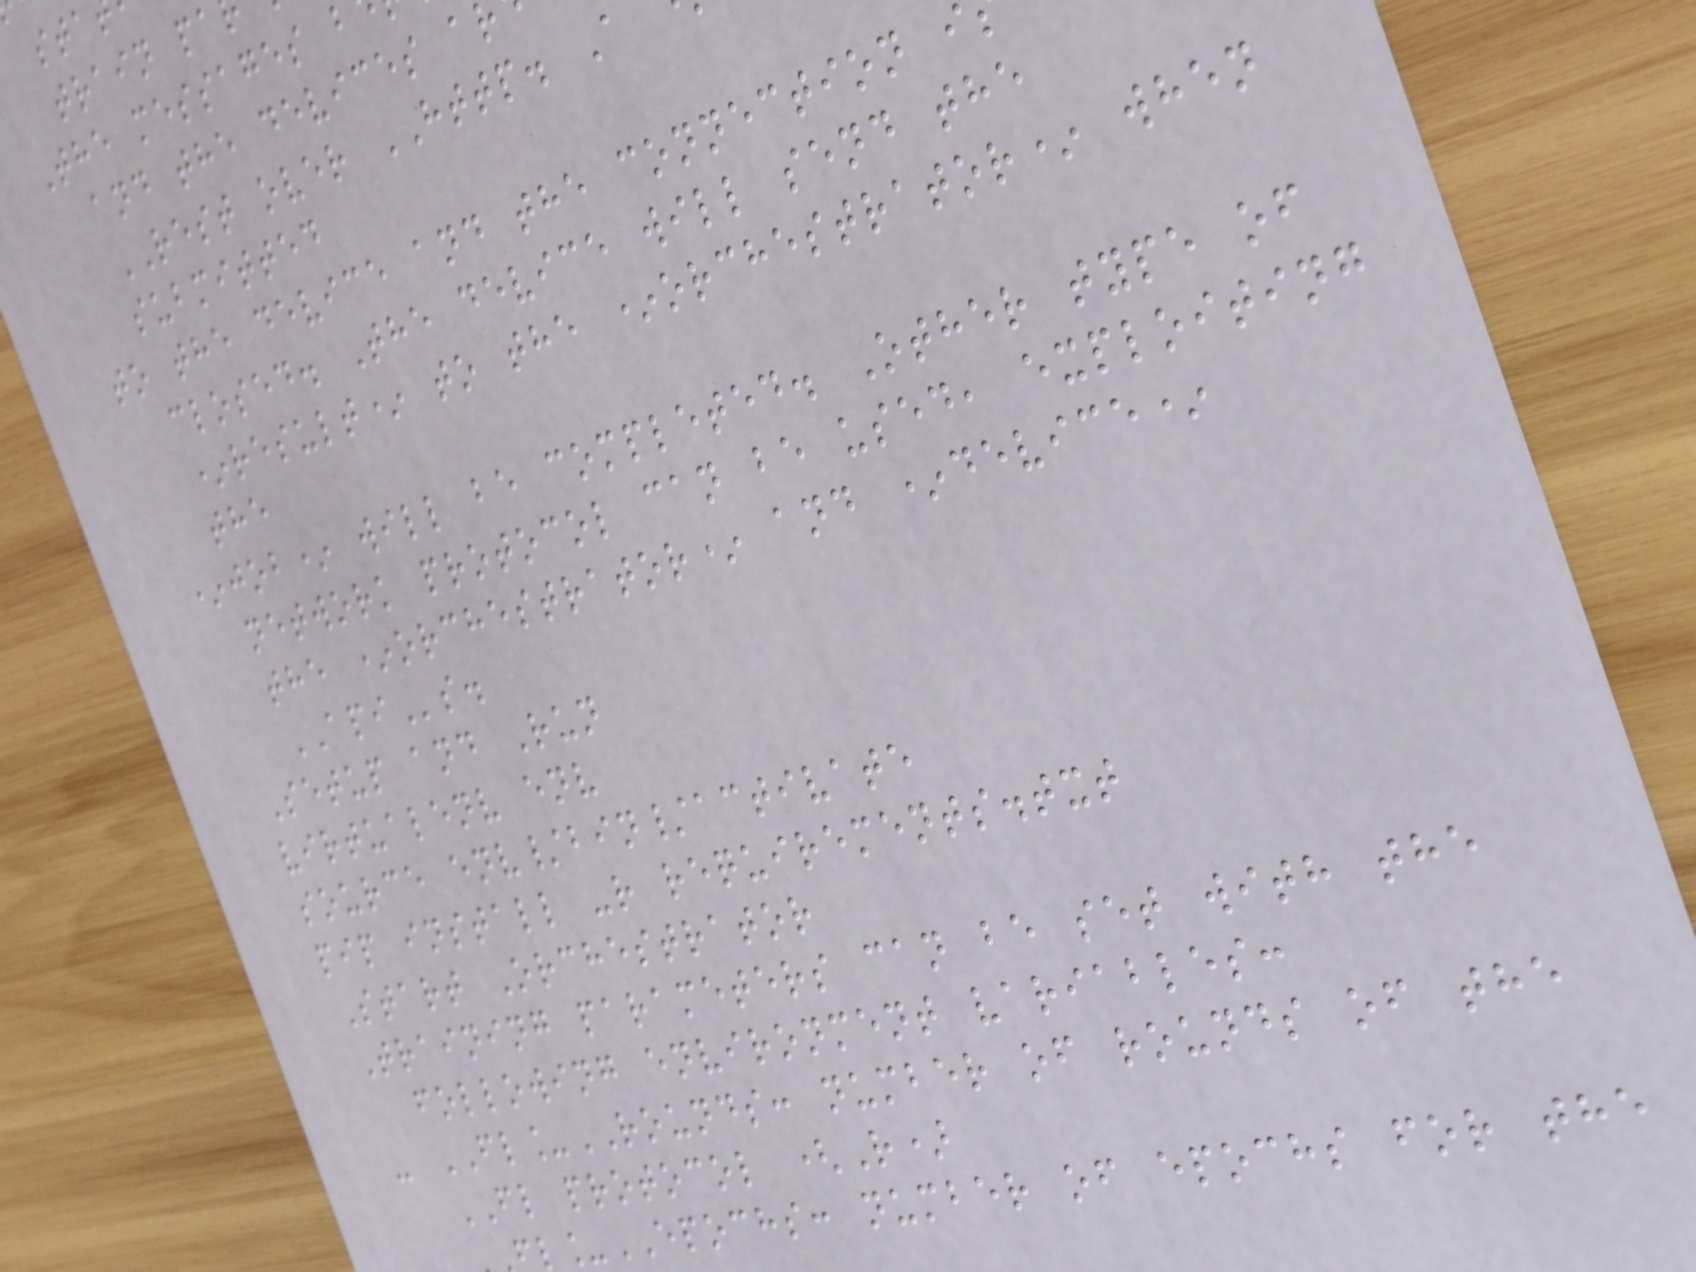train pa
The messages b
and the devices a
REST over HTTP. A
submitted
to the device and the connection i
closed. The device will send the
*result* to the *orchestrator* when
the
*job* will be completed. Other type of
network protocol can be used, exploiting
the *orchestrator* and *device*
APIs.
Setup and Run
virtualenv env
source env/bin/activate
pip install -r requirements.txt
Start Orchestrator
Training parameters can be set with the
following environment variables:
- FL_ROUNDS: number of rounds of the
FL protocol (R)
_EPOCHS: number of epochs for the
